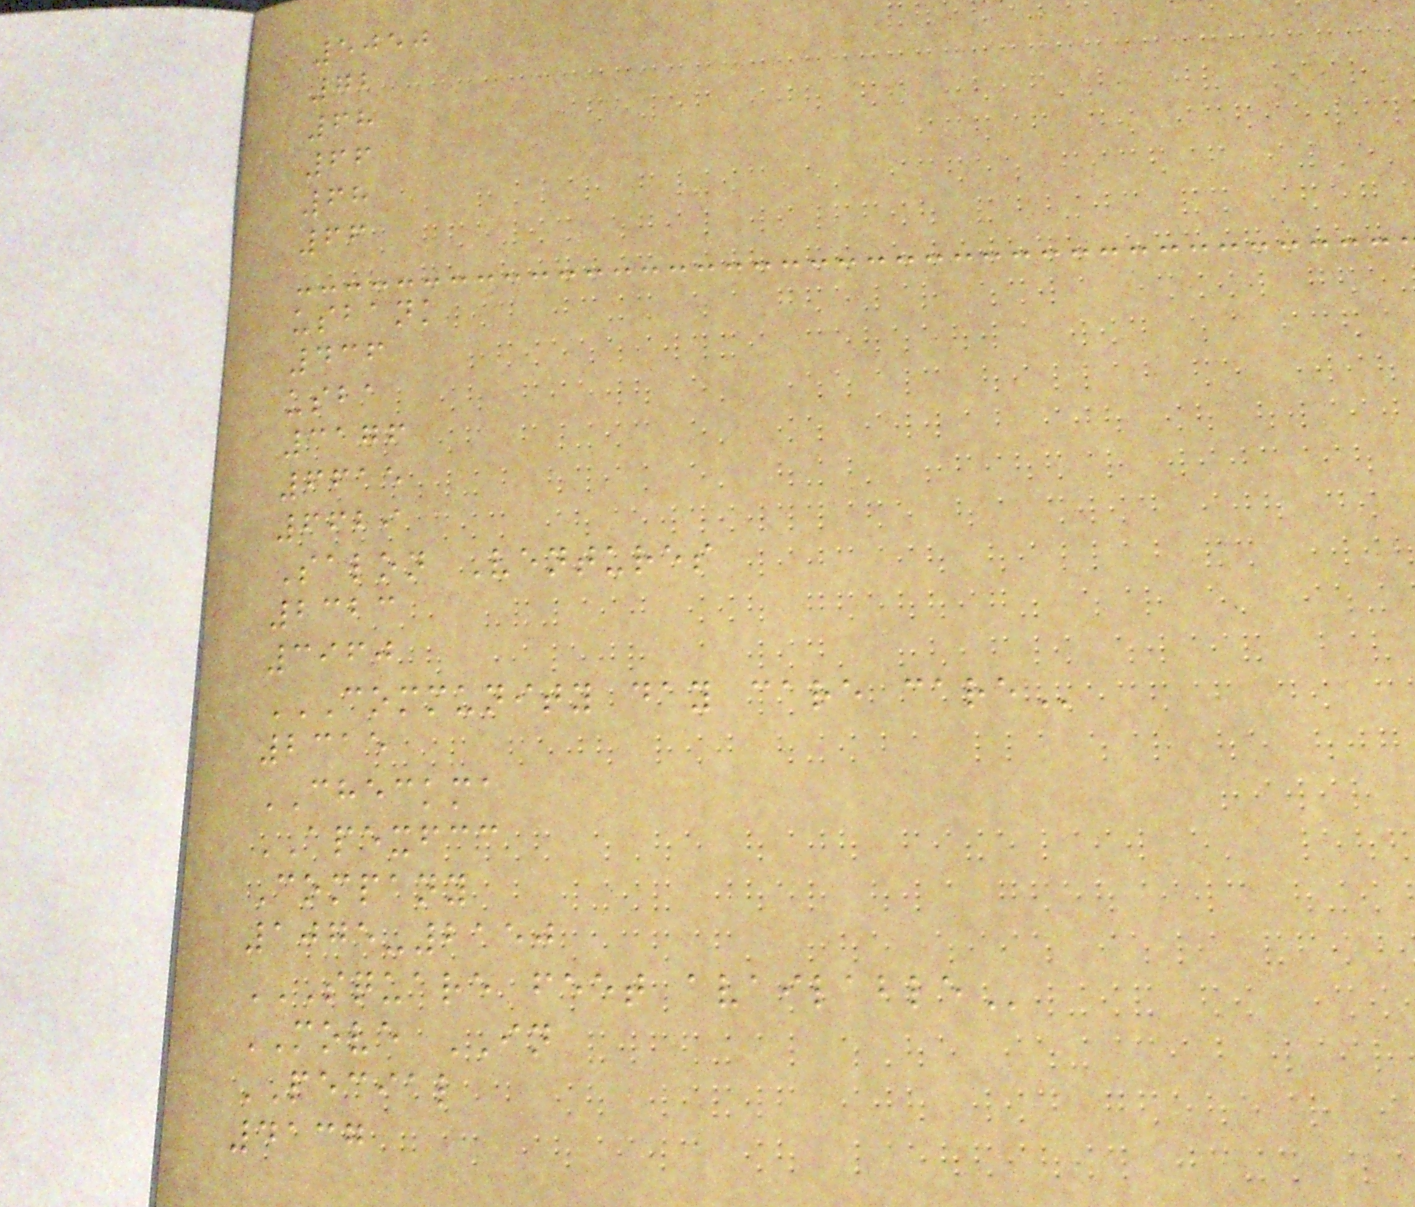5050
72
68
66
68
66
usbank
436
usba
3176
6615
6629
Salon Ventures
2323
3960
COMMUNITY DAY CARE CARE
2315
CHECKMA
APEXFCC
Company
1075-2150
SQUARE FEET AVAILABLE
MOVE IN
PECIAL
4137
